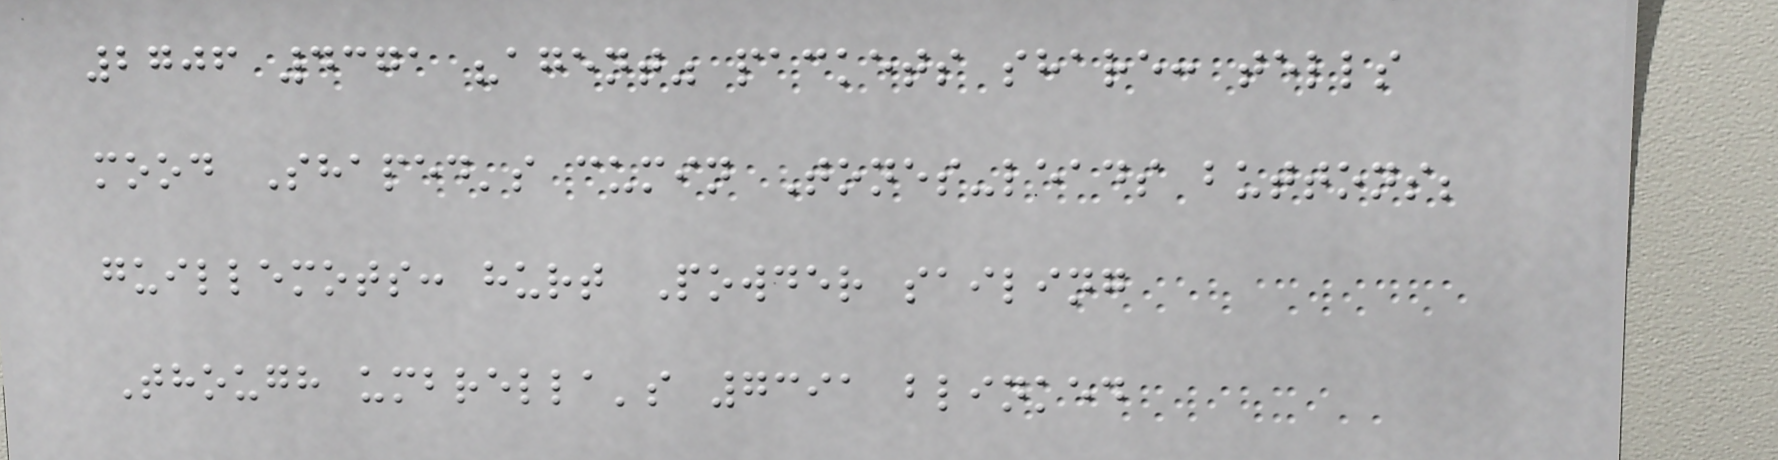2706 4371 "agent" packets share: tells
mood Shaped's cumin Tones-leads buttons;
guillemots: hurt Powder sailing
Though umbrella's 7391 blinked
